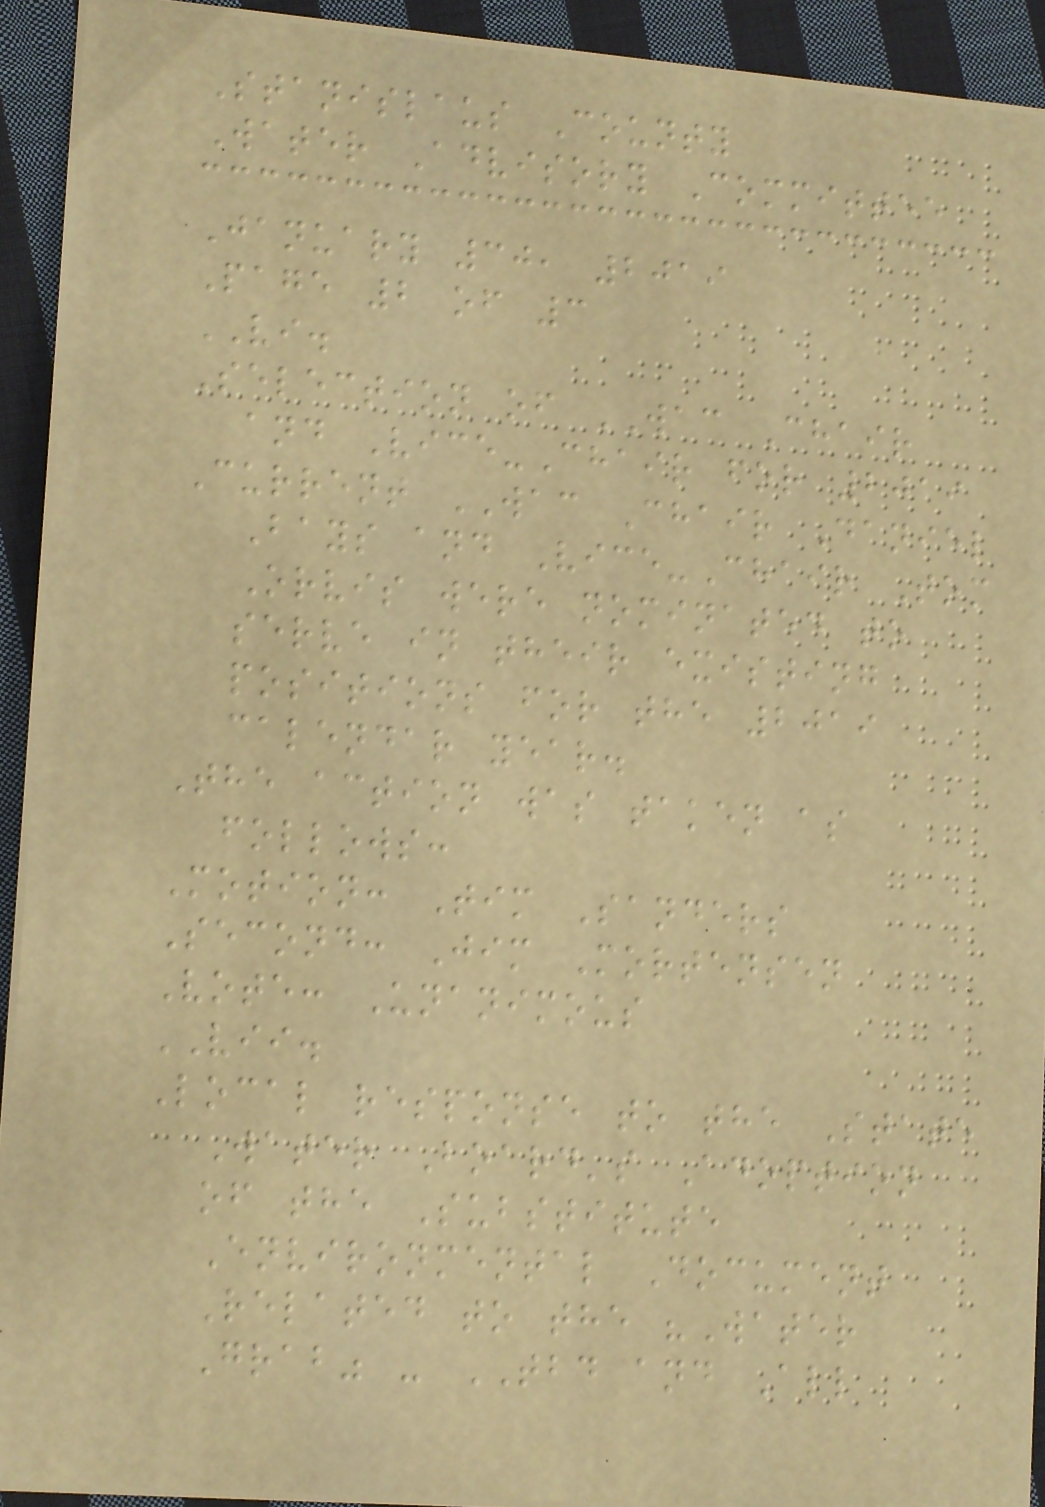Stanislaus County
Water Advisory Committee
January 30, 2019
Page 2 of 3
VI.
Selection of WAC Chair
and Vice-Chair for 2019
Current WAC Chair Daniel
Bays and Vice-Chair Tom
Orvis were nominated to
serve in their existing
positions for the 2019
calendar year.
The action was taken as
follows:
Motion: Tim Sanders
Second: Jim Mortensen
Vote: Unanimous
VII.
Local response to the State
Water Board's Adoption
of the Substitute
Environmental Document
Related to the "Water
Grab" - TBD and All
